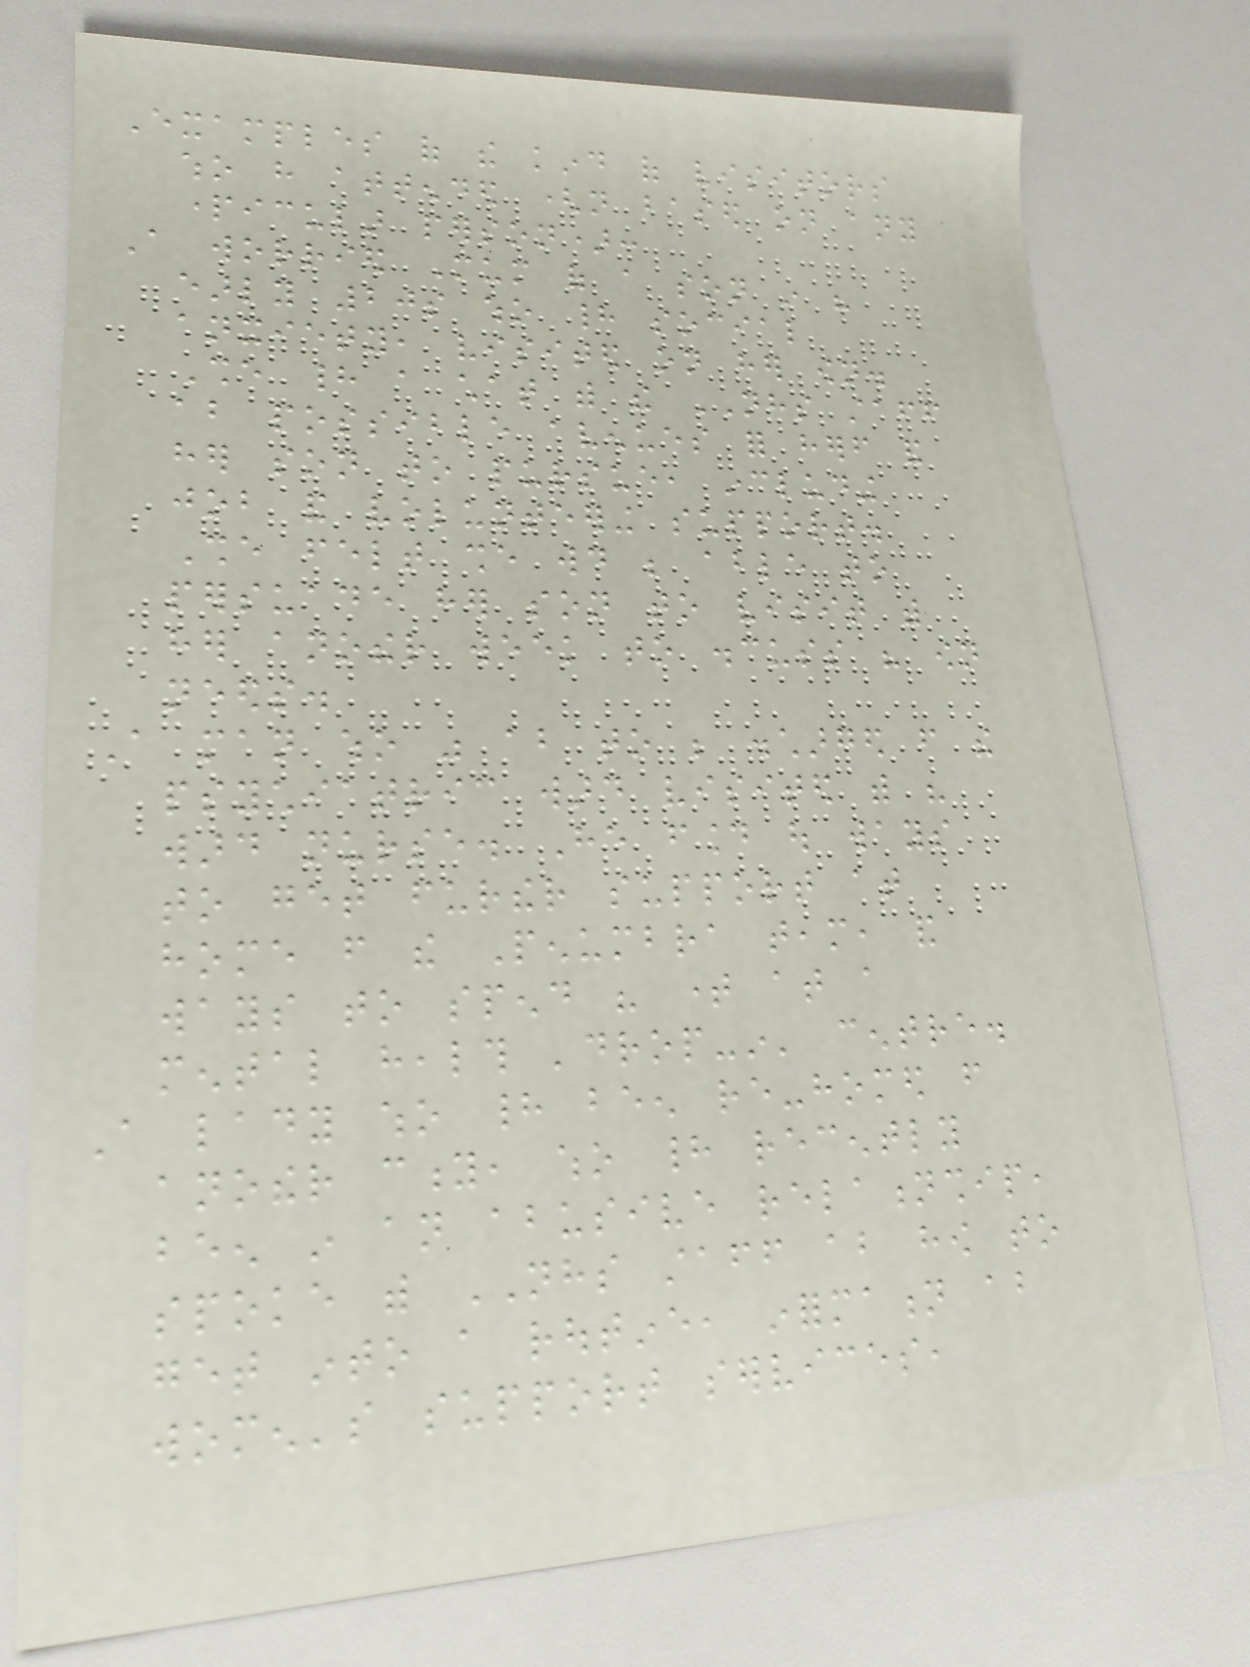Examples of the kind of visitors
who have attended (not based on any
particular person):
A worried Mum of a son in his
early 20s who had social
anxiety, visited on her own.
She had a chat with the NHS staff
about possible avenues for herself and
her son to pursue, including
job and volunteering support.
She felt she would be able to
persuade her son to visit with
her another week to discuss his own
needs.
A man who was about to be discharged from the
psychiatric ward visited with his
ward nurse. He found out ways
to get further support at
home from the Penumbra team, and
ways to spend his time at a
mental health 'drop-in' centre.
A lady who had been re-homed from
another city, who had recently
been in an abusive relationship,
spoke with NHS staff about how to
get into a routine, information about
women's support services,
